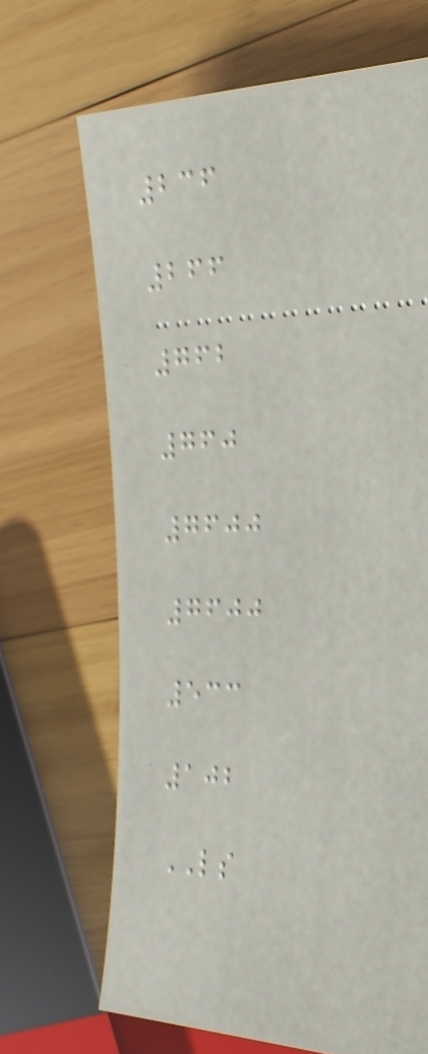236
266
762
760
7600
7600
533
102
LS
